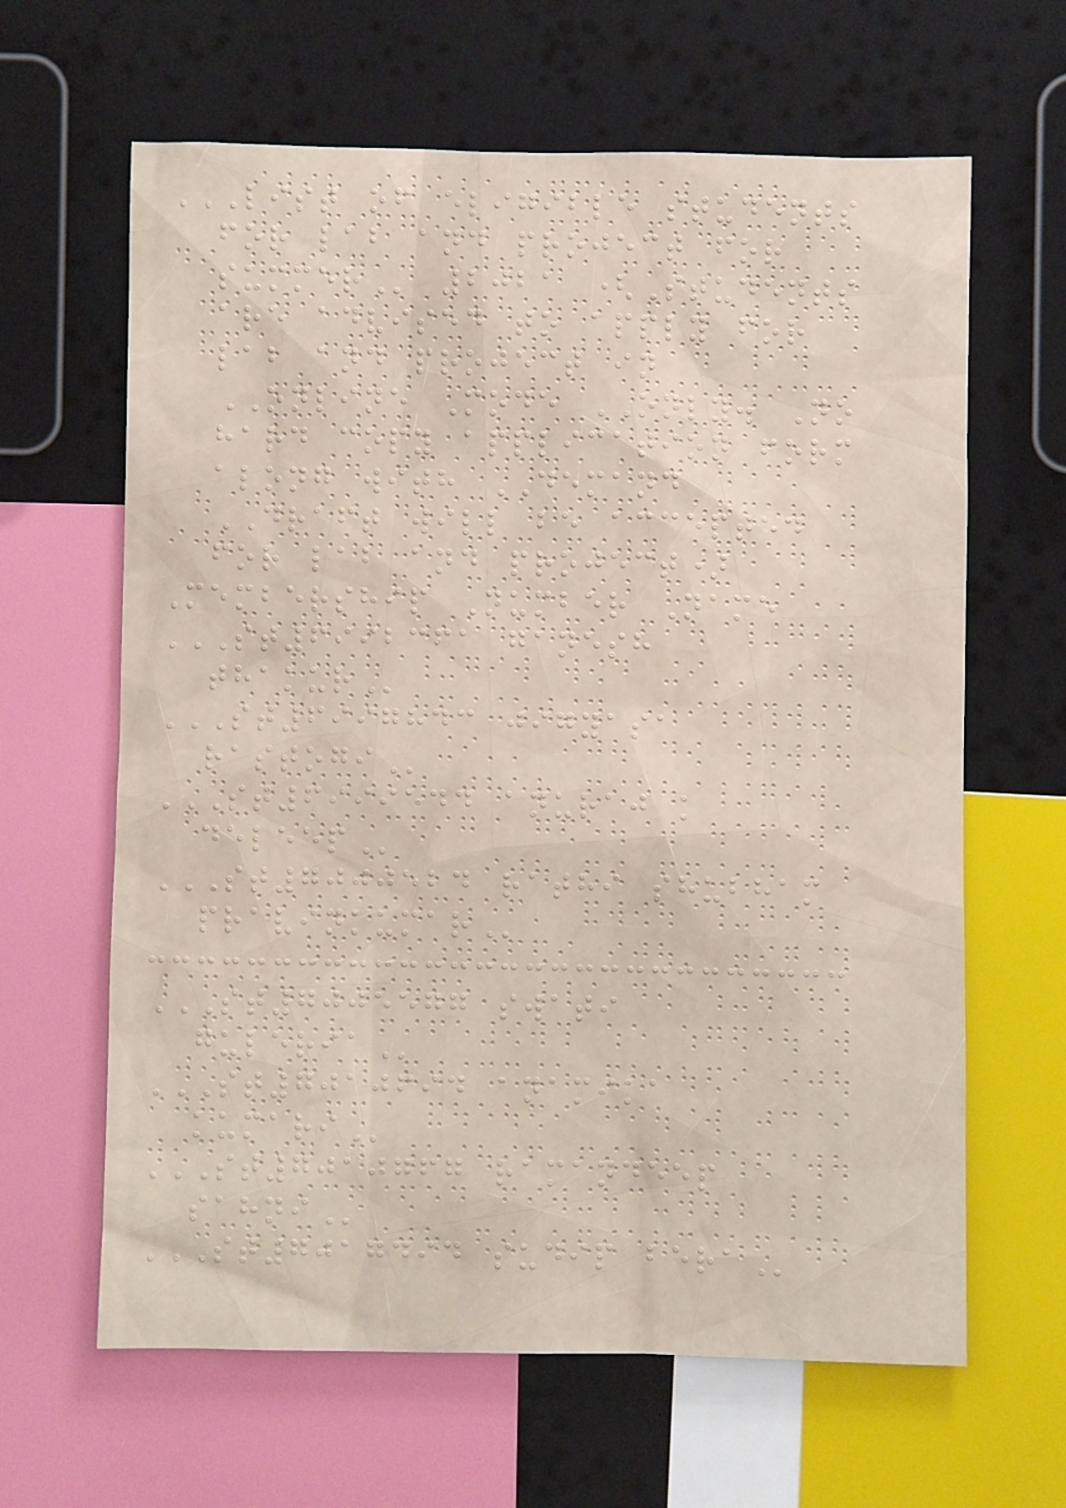LIST OF ELIGIBLE STUDENTS
FOR LAB AND PROJECT FOR
SUMMER 2021 (Students
are advised to apply for
lab and project in
ONLINE Mode ONLY. No
hard copy application form
along with DEMAND
DRAFT will be accepted
for lab and project)
Membership Number Name
ST6992361 GANESH
THAKUR
ST6997843 JIGYASA
RASTOGI
ST6999544 ANURAJ K
DELEEP
ST7000524 RATHI SHUBHAM
PRAVINKUMAR
ST7005577 SWATI
GULERIA
ST7010694 ANAMIKA
KUMARI
ST7010767 RAMANDEEP
SAHNI
ST7017494 SUDIP BERA
